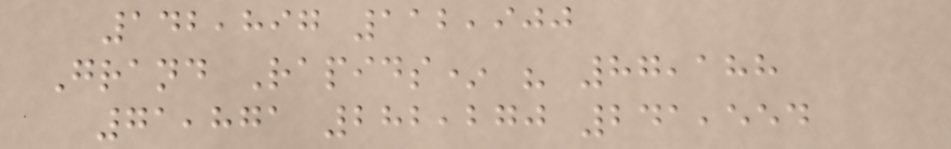142,897 112,900
Grand Rapids* " 87,188
71,871 282,270 241,554
